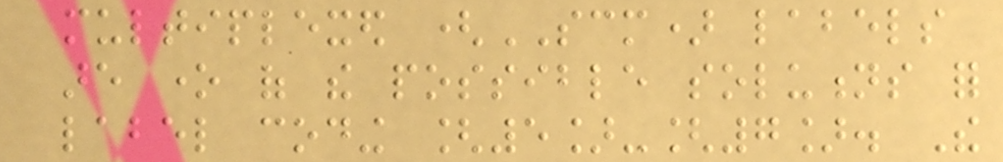multiplexed (SCM) labels
are one of the possible solutions for
label coding [5]-[7]. The
